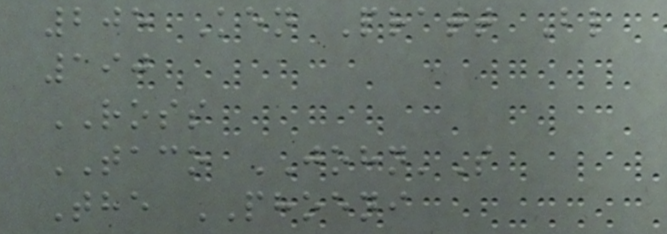205 Ken Pratt Bl
190
ROSS
TACO JOHN'S
The PHOENI
